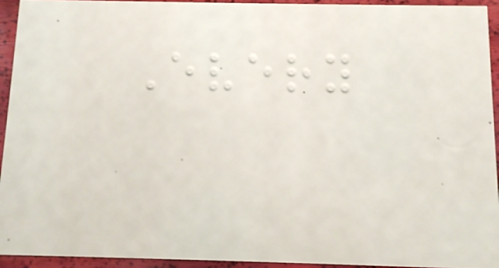Every
